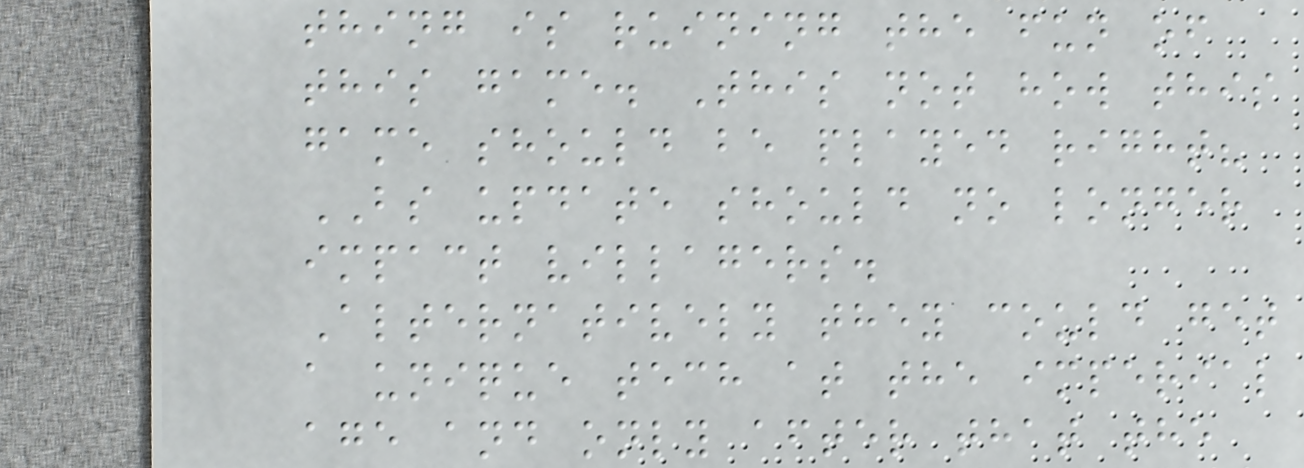thing is ruining the fun of
this game. This not how this
game should be played right?
BS update should no longer
impact villagers.
Alternatively they could get
a unique tech at the imperial
age and only after that the
